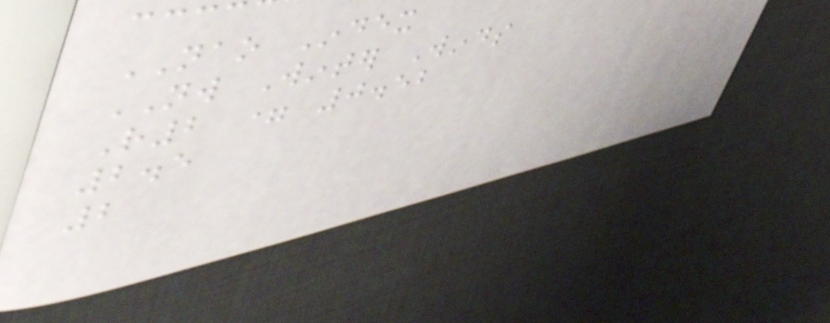NAO Index
NW Winter Winds
R2 = 0.52
2.5
2
